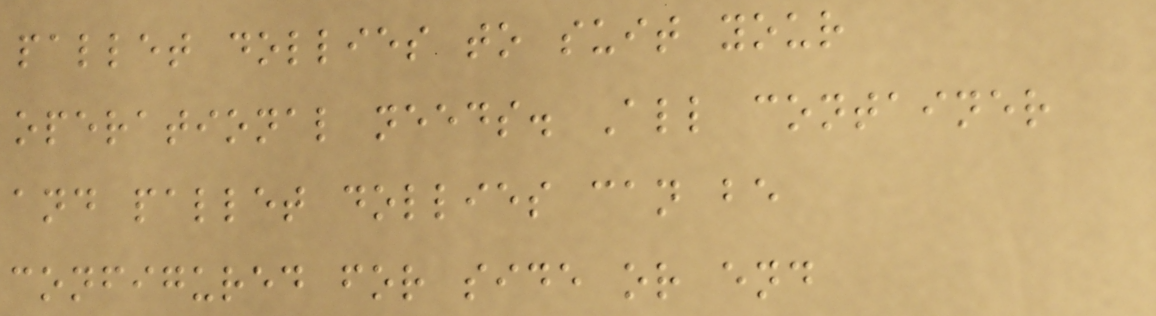pallet dollies to suit your
operational needs. All container
and pallet dollies can be
configured for side or end
